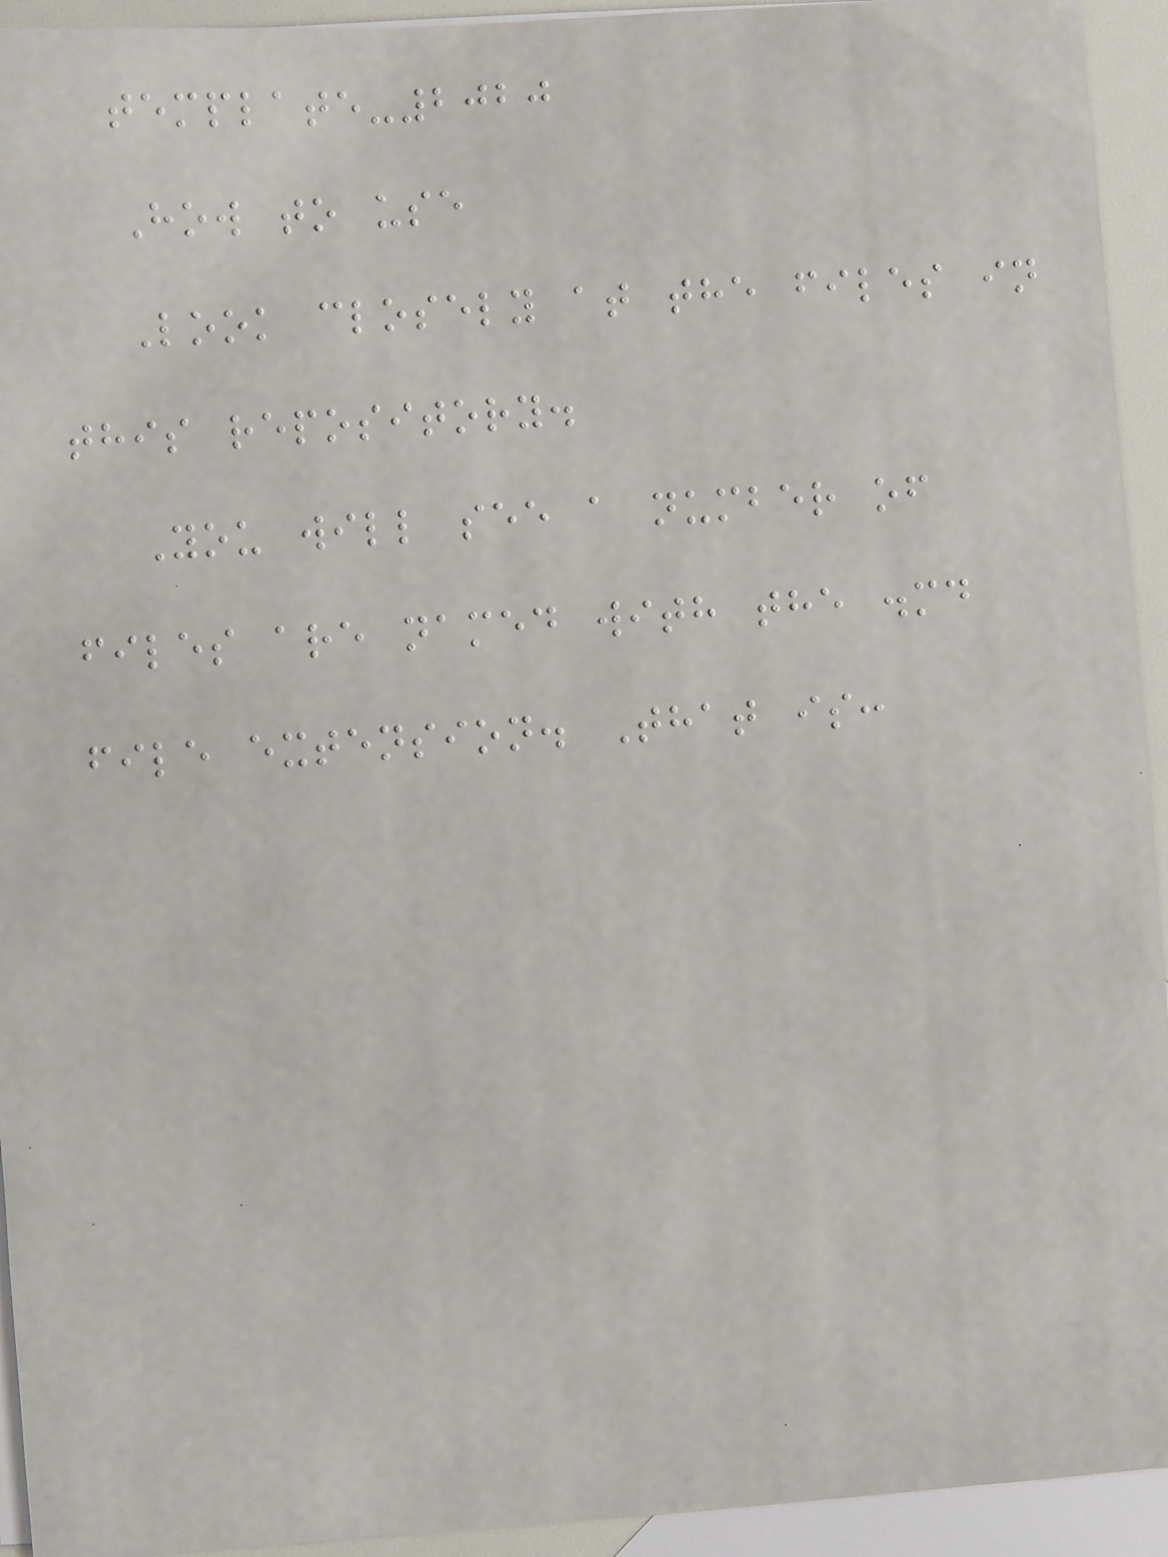template-2020
How to use
Look closely at the files in
this repository.
You will see a number of
files are named with the .md
file extension. That is:
